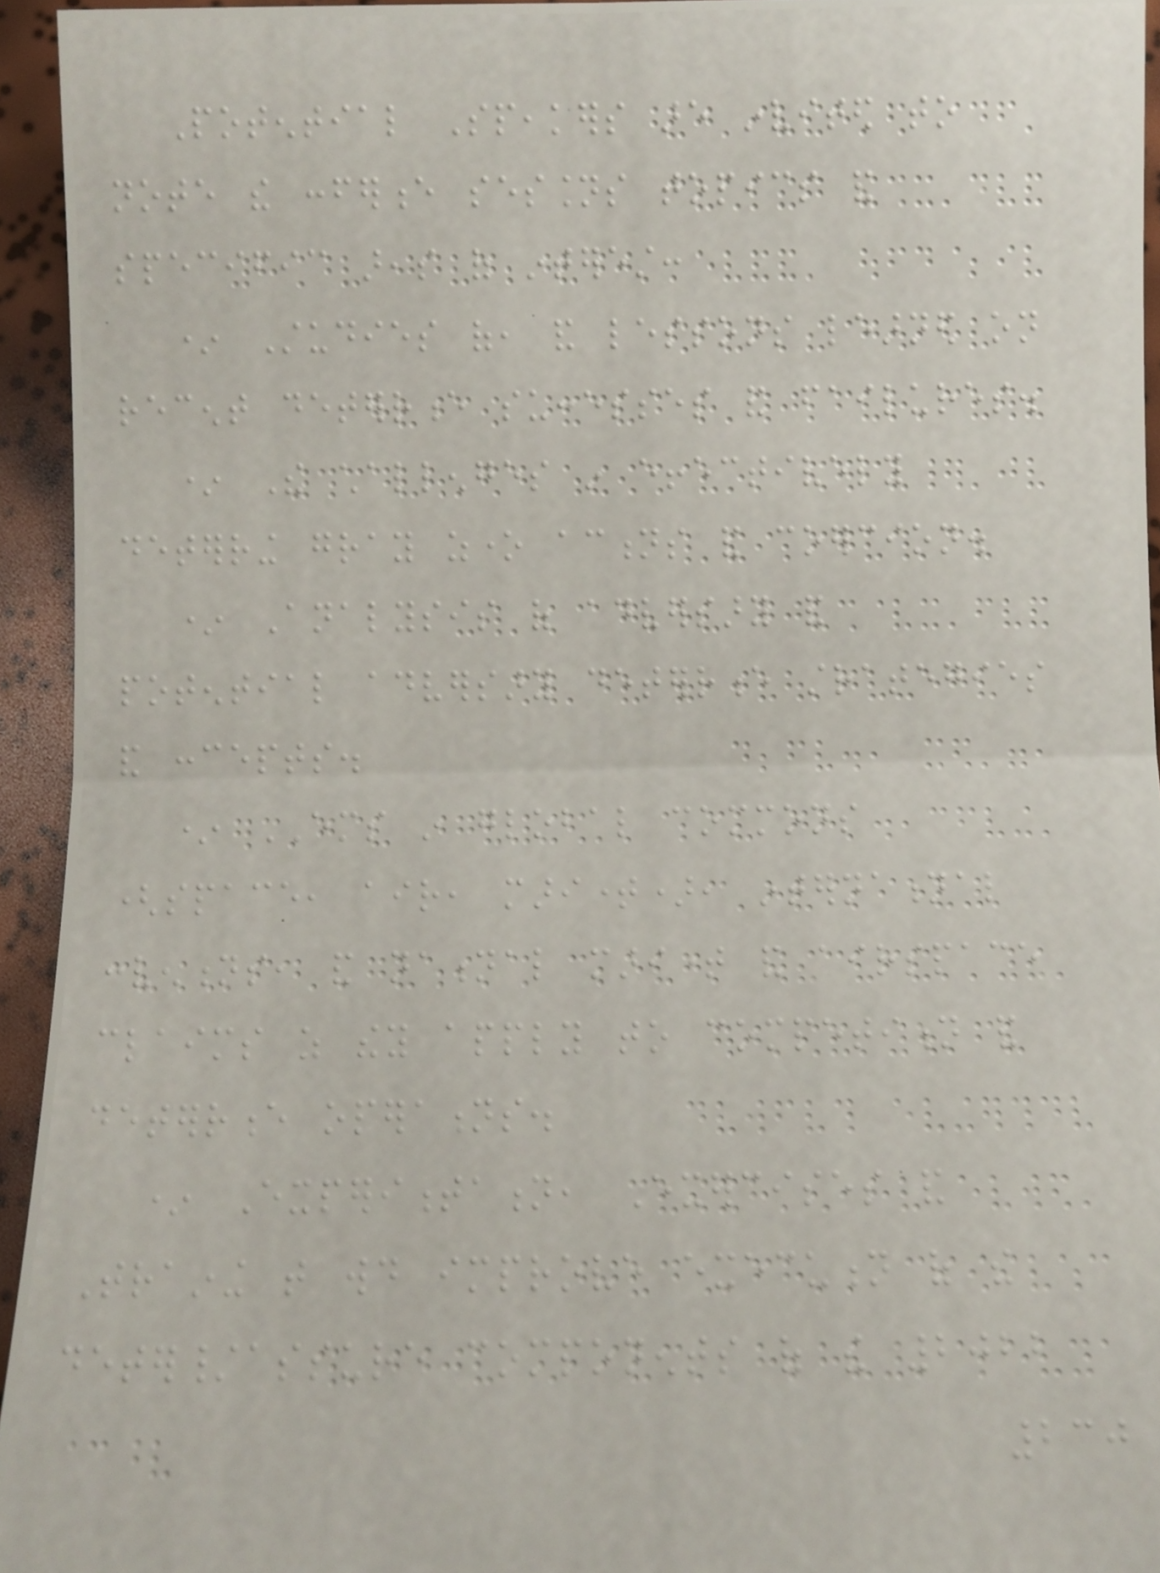Potential Speakers are invited to
note the conference sessions topics and
specific areas of interest:
* Studies of, and lessons learned on
recent deterrence successes and failures.
* The challenges in effectively
deterring gray zone actions and coercion.
* Analysis of adversary and
potential adversary deterrence strategies
and concepts.
* EMS in global commons
(space, air, maritime), international
conventions, and national maritime and airspace
claims as they apply to competition and
deterrence operations.
* Experimentation, Exercises and
Training that would improve execution of the
deter/assure components of the 2022
230
